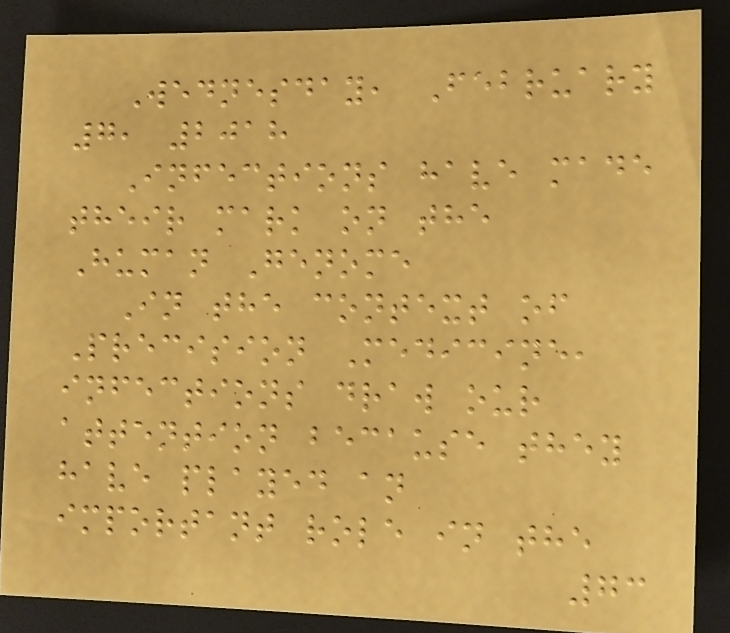Wednesday, February
7, 2018
Infections have made
their mark on the
Human Genome
In the context of
Precision Medicine,
infections draw our
attention because they
have played an
important role in the
73
